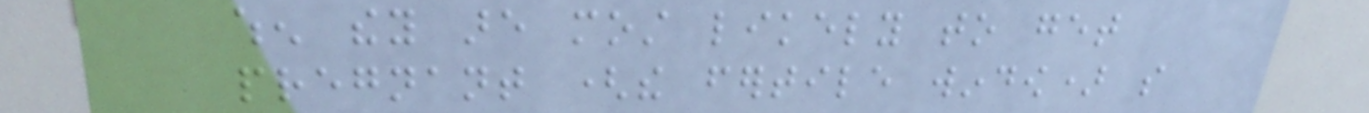when they are most likely to get
pregnant (the fertile window) so
